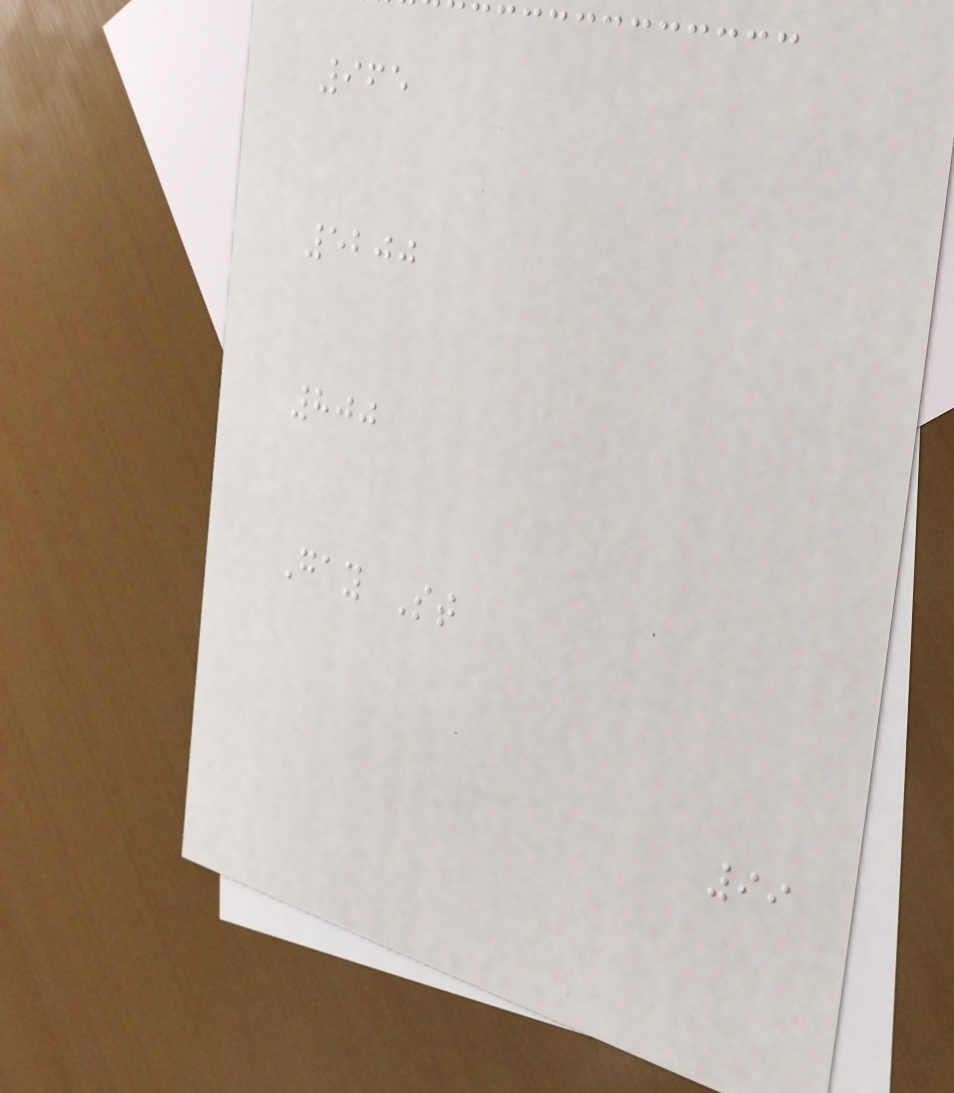965
5200
800
Gay St
99
